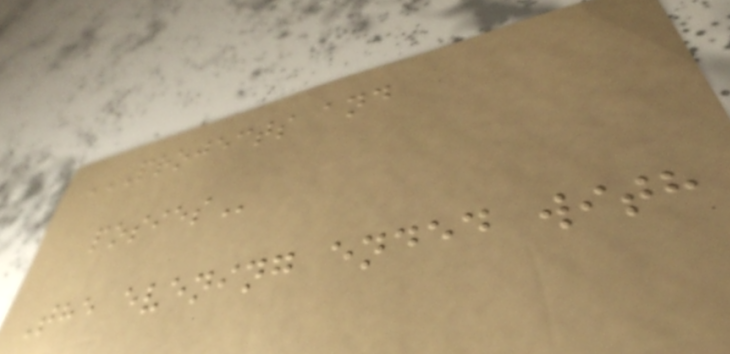PROJECTS AND
POSIES
The evening ended with
